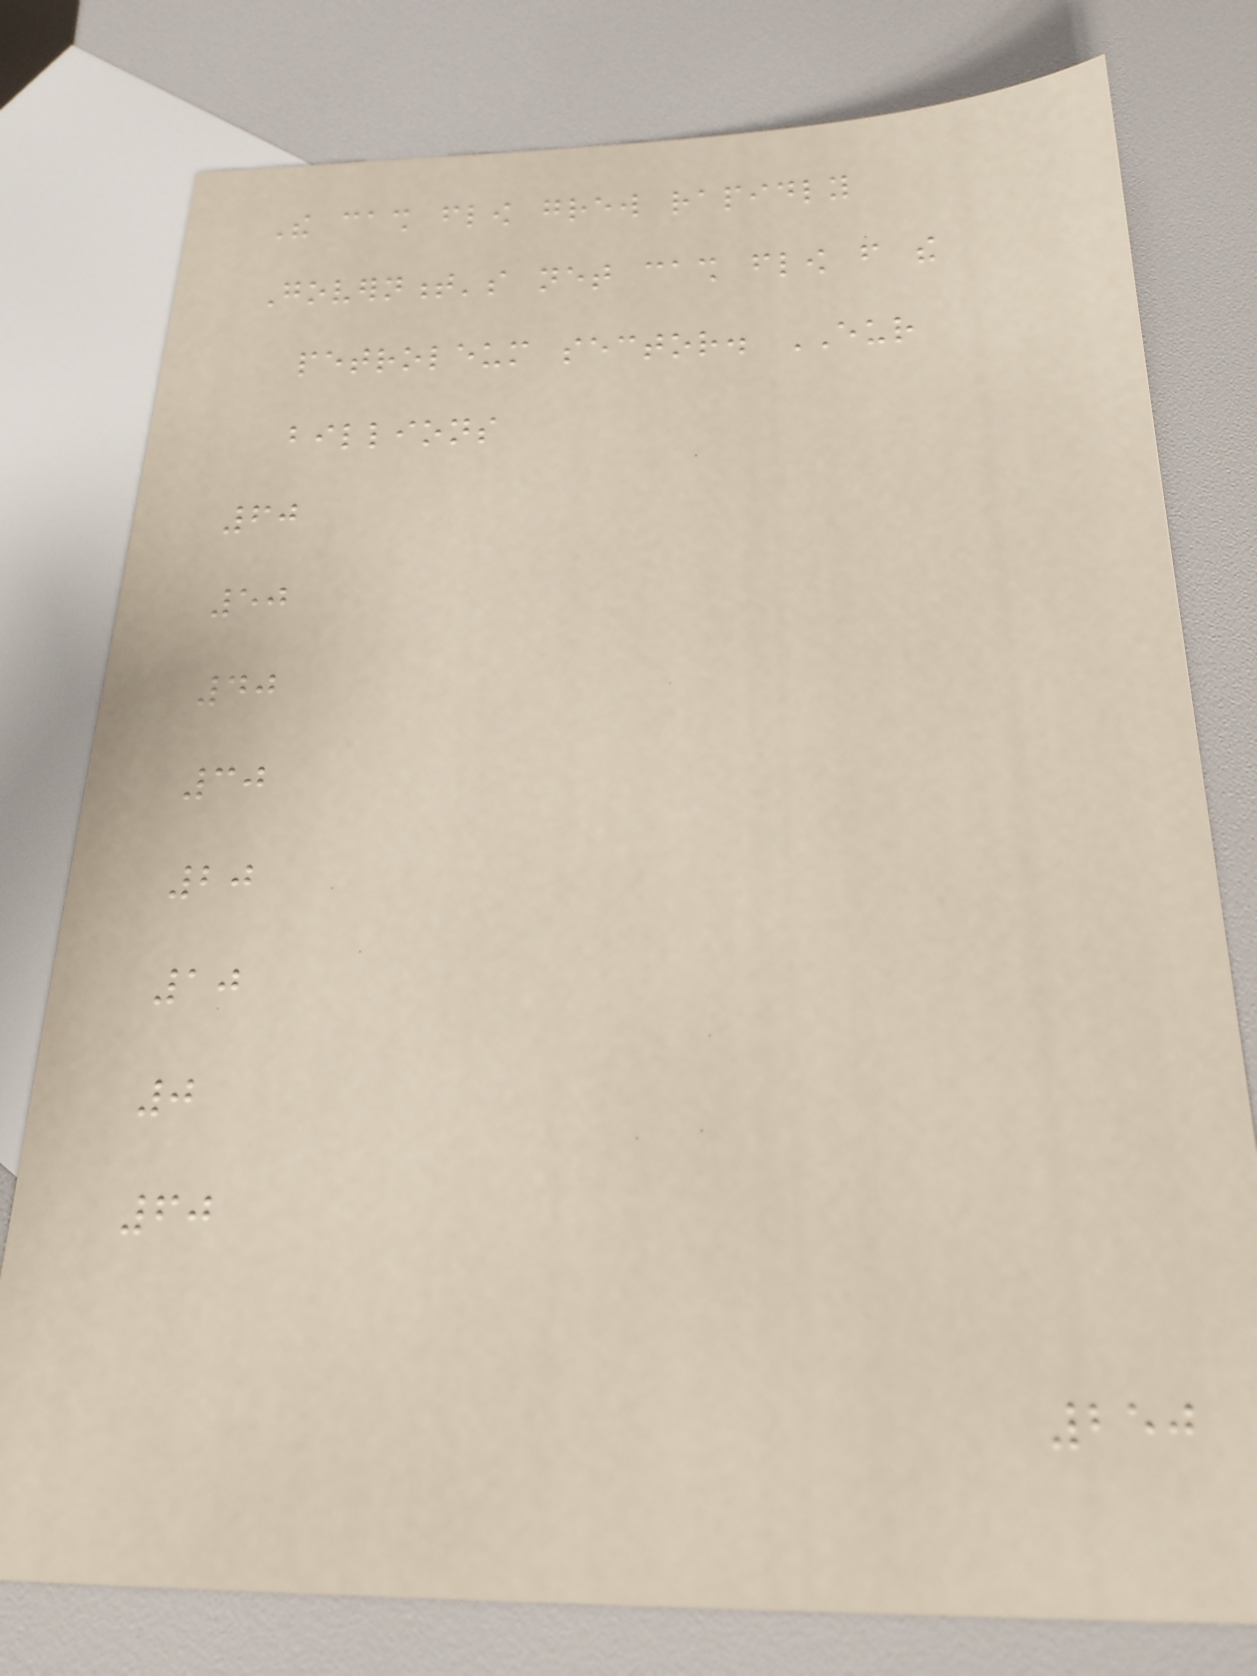The cash flow grew rapidly
Government's net cash flow from the
petroleum sector. EUR
billions
60
50
40
30
20
10
0
60
250
